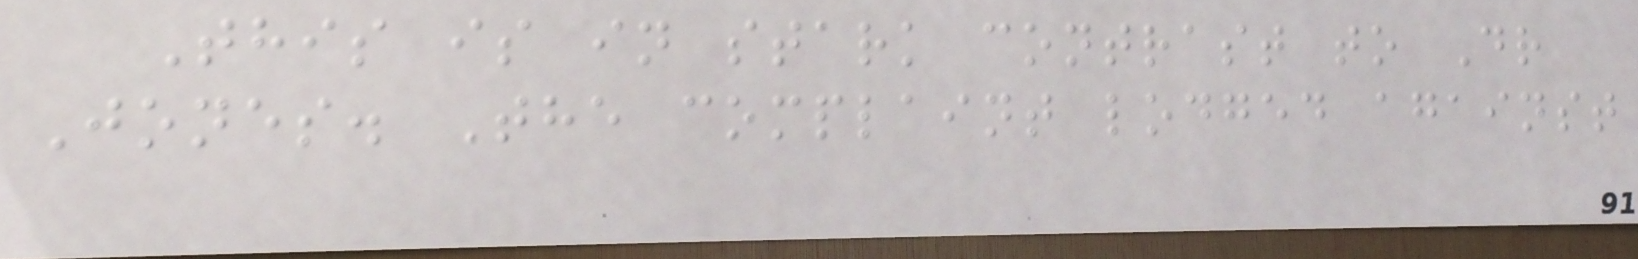This is in stark contrast to Dr
Jones. The complaint lodged against
